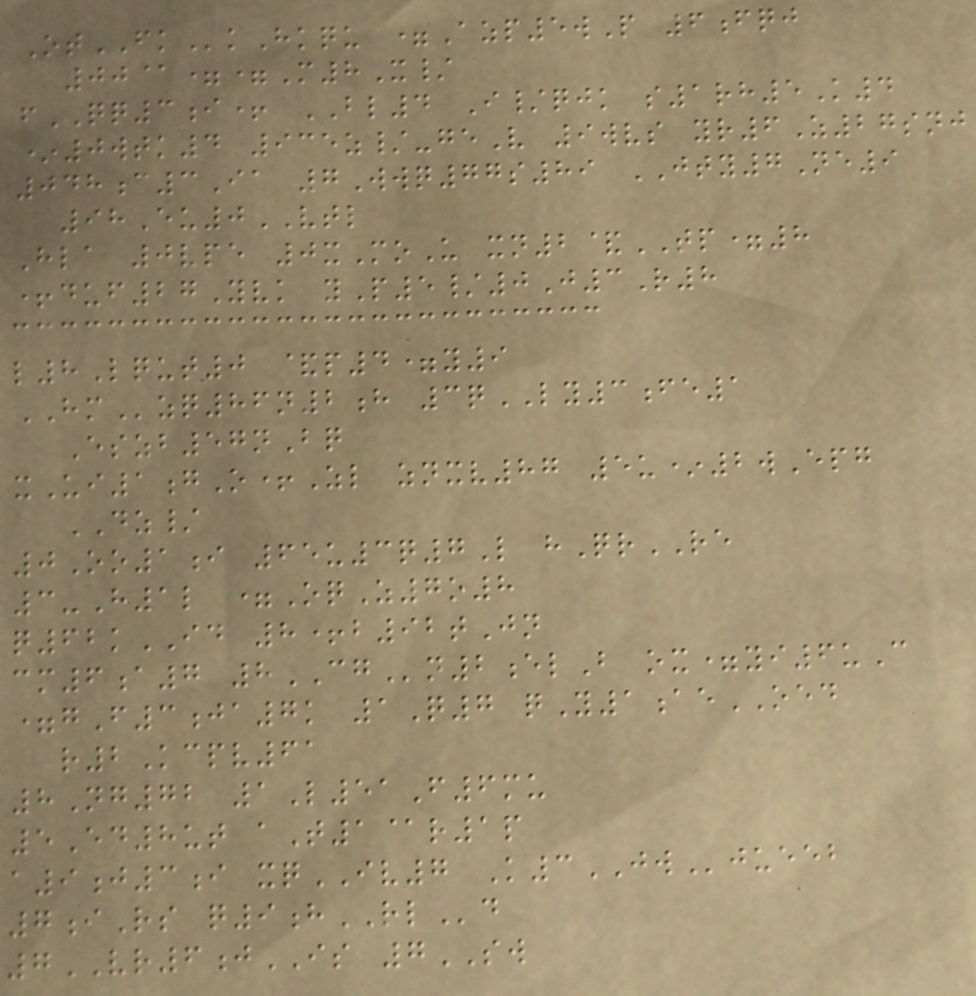OtFKkHkqu =Azp5wP 6fqj
00@==M8X/
fQQ3i+ BL4 I/qjk s1rh5K4
*0wtk4 935z/-geV 9wvs yr6Z27snj
048c3Ia 7Wwq77s89 JTY7Ne9
98Eu0VTL
Hla 0vpe 0xMoU xn2&TP=8
+duf27Yvk yP5/0J3R8
l8Lqut0 &p4=y9
HMzq86n2h 3qLY3fe1
Eszb57nBq
xUi1gO+Zl znxv87 5u*2wEpg
DZ/
0Oo1i 65u3q7L hQrRE
3-H1l =OqZ7o8
q62kID 8+b92tJn
cm6a7 8CGn2elB ox=yi6uC
=gF3ja7k 1Q7 qY1aeOED
r2Kcpv61
8Ng72 1L51F6mu
5Ed8ut aT1@r1p
a9j3i xqIV7 K3JWjueeb
7iRs q9hRLd
7VR6jIS 7SW
